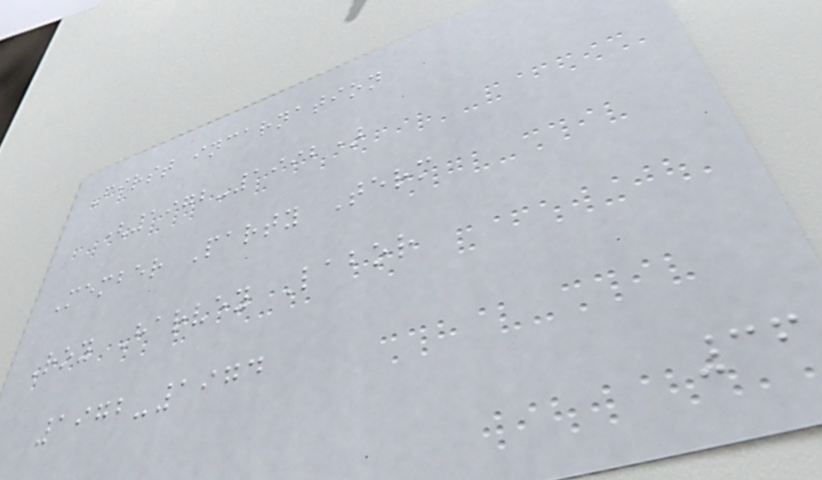First incarnation
(1972-1992)
Member Party Term
Roy Harvey Labor
1972-1974
36
